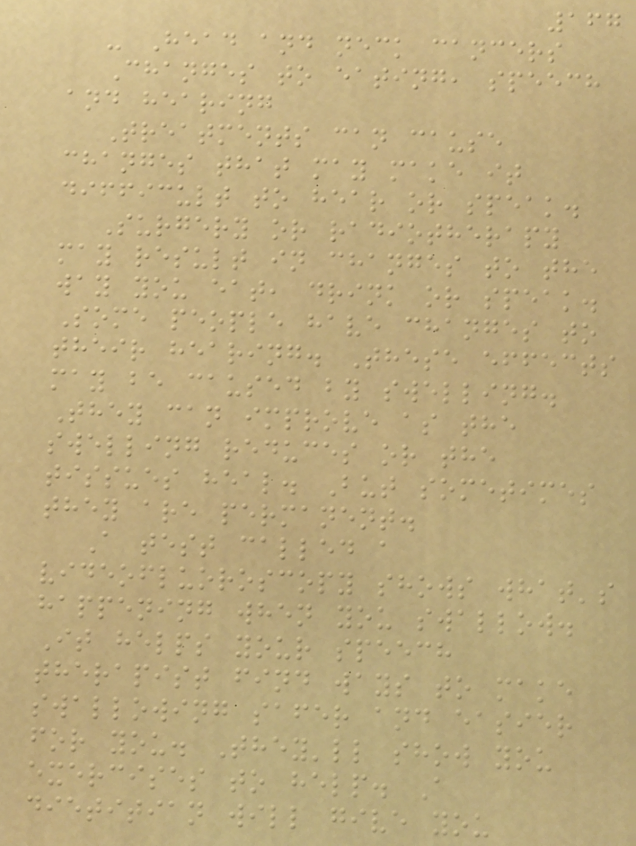167
- Head and neck cancers
Changes to eating, speech
and hearing
Treatments can cause
changes that may make it
difficult to hear or speak.
Surgery or radiotherapy
may result in changes to the
way you eat, drink or speak.
Some people have changes to
their hearing. These effects
may be caused by swelling.
They can improve as the
swelling reduces or the
tissues heal. But sometimes
they are permanent.
A test called a
videofluoroscopy shows what's
happening when you swallow.
It helps your speech
therapist find ways to make
swallowing safer and easier
for you. They'll show you
exercises to help. A
dietitian will give you
